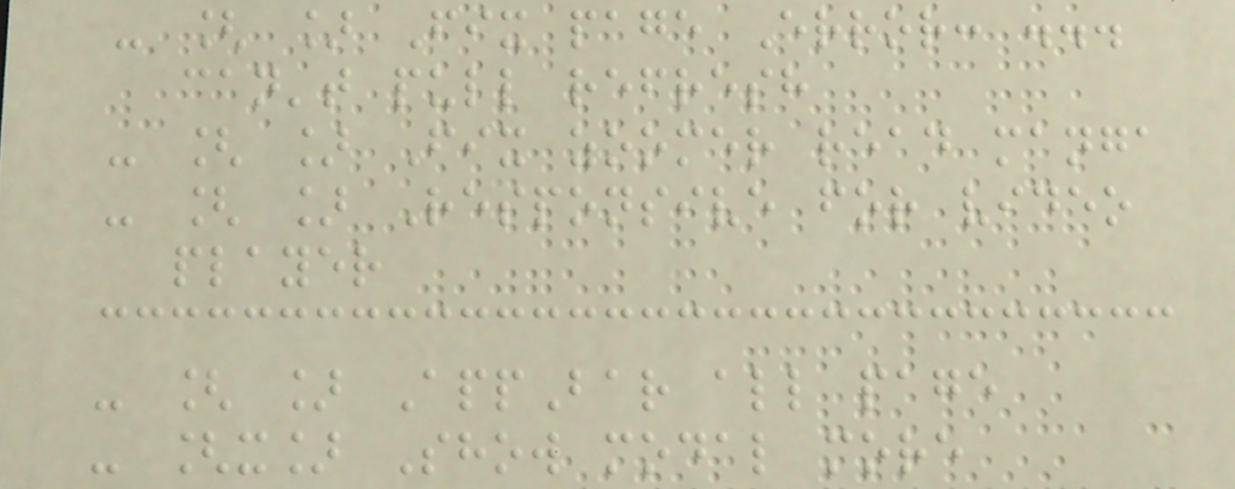- [ ] Fix page Error: ...
can't pull refresh
- [ ] Fix zoomer read manga
- [ ] Responsive for video
player
- [ ] AppBar all page
- [x] Show modal more
